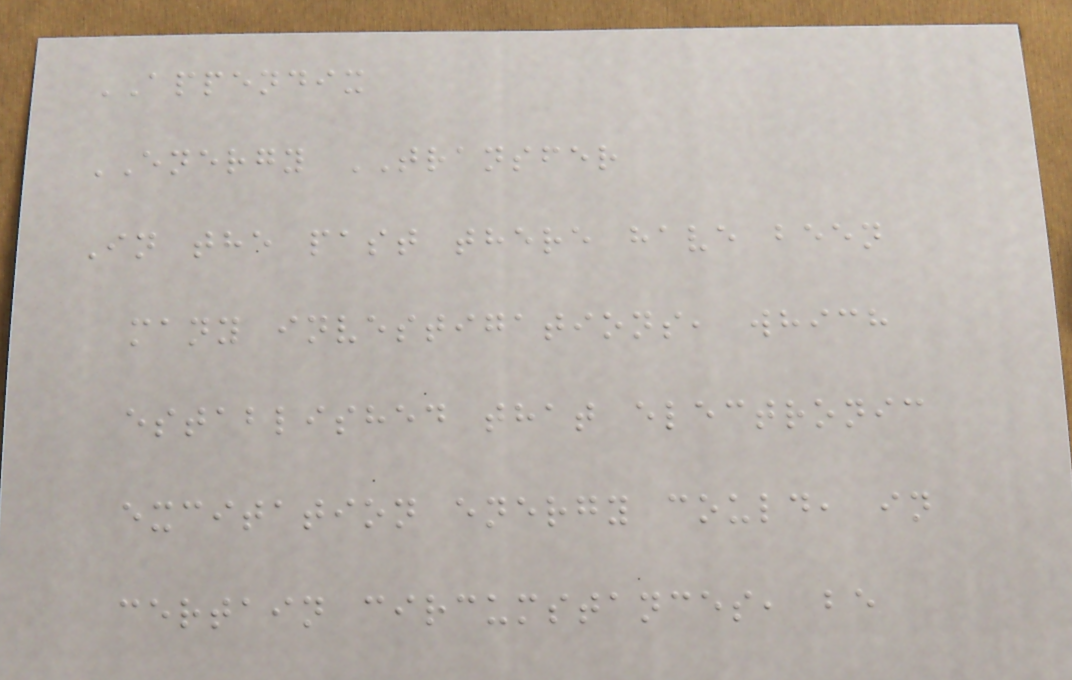APPENDIX
ENERGY TRANSFER
In the past there have been
many investigations, which
established that electronic
excitation energy could, in
certain circumstances, be
